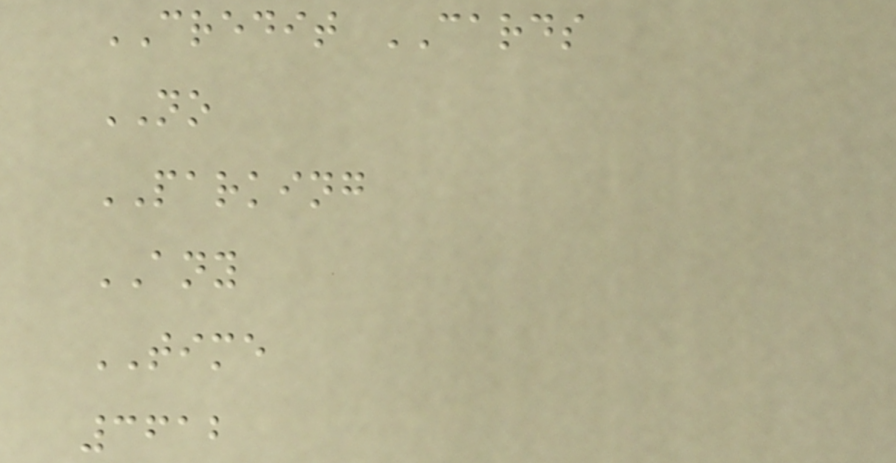CREDIT CARDS
NO
PARKING
ANY
TIME
3612
